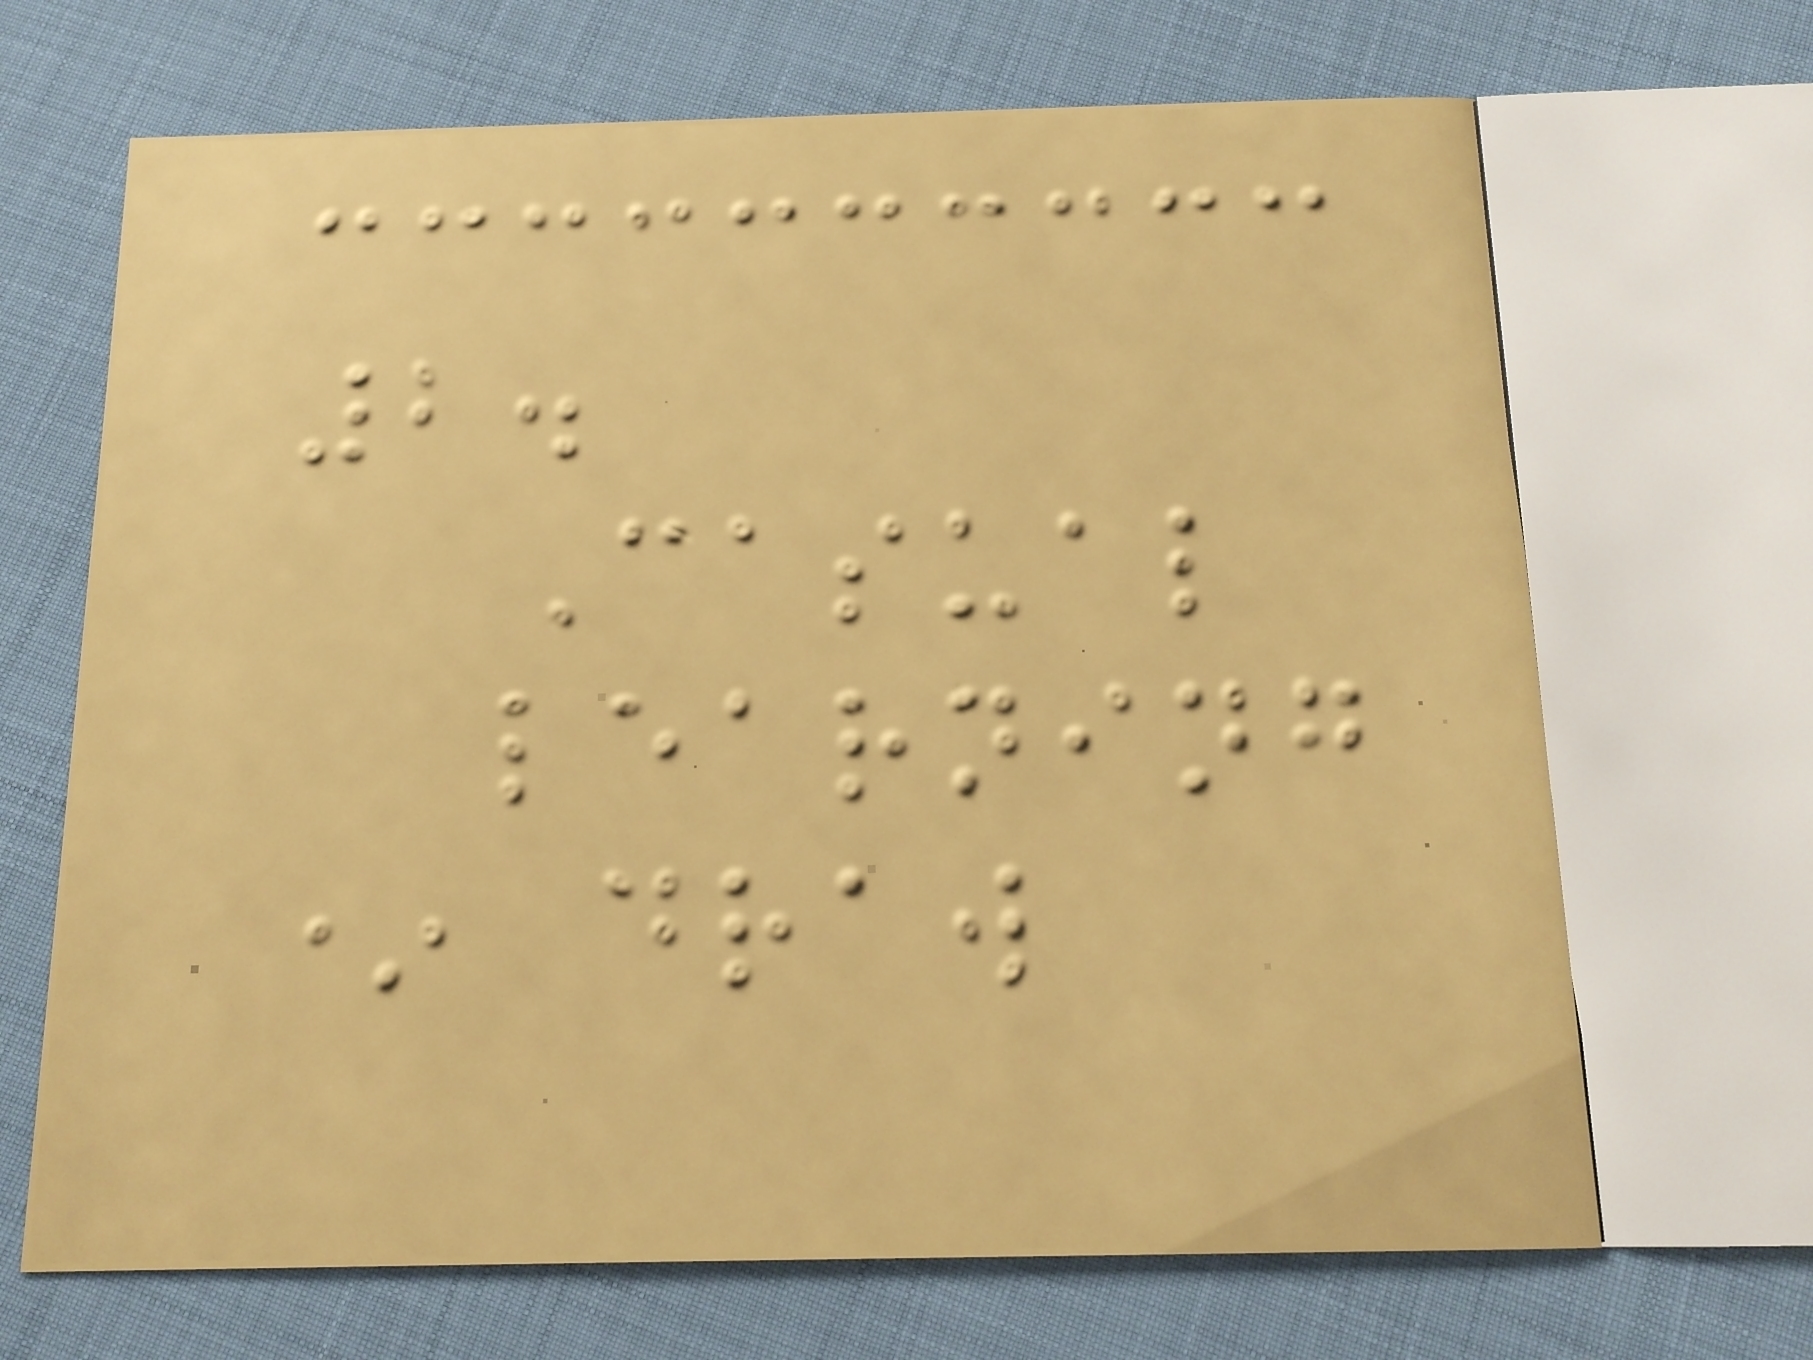2.
Casual
learning
* draw
